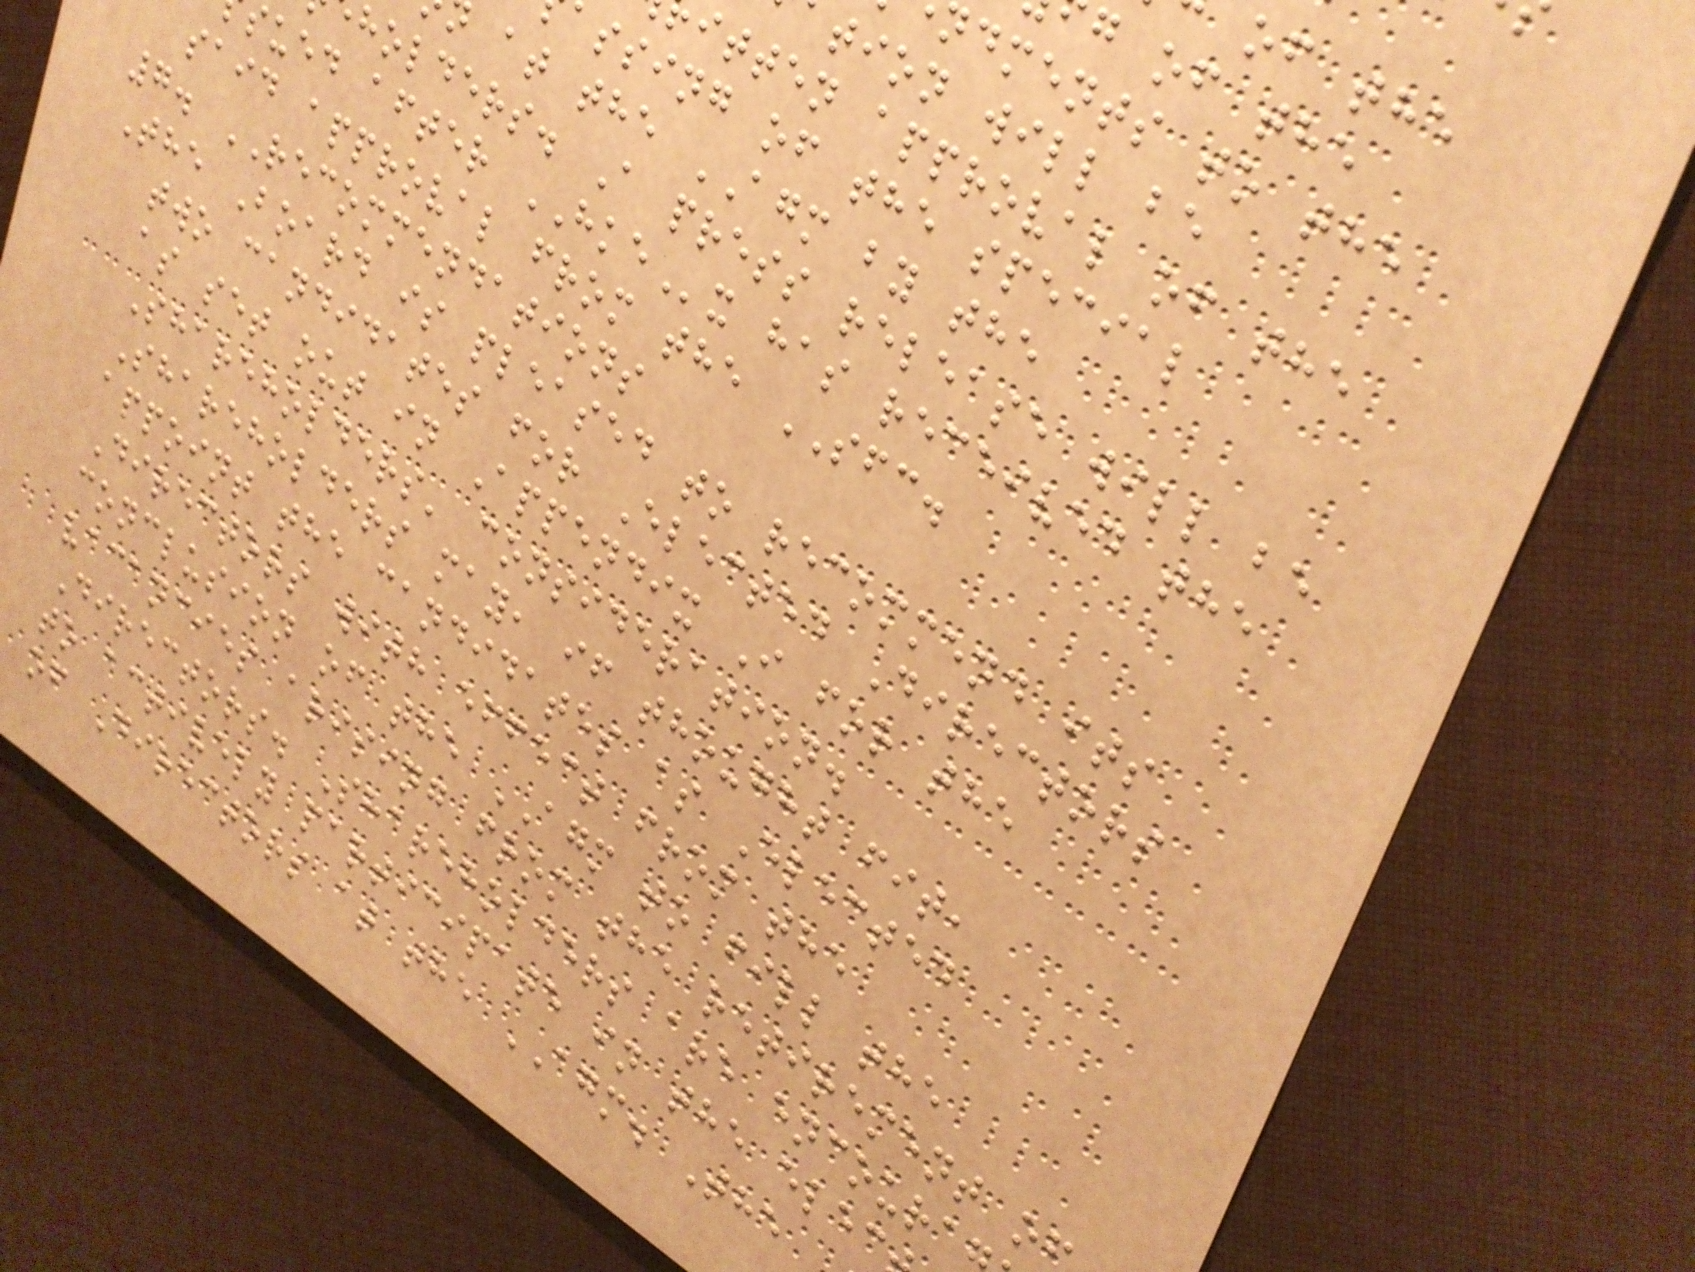ndments to the
tion will be
itten approval of the
assing of the special
at the AGM by the
holders. A press release will be
sued after HKEx has received the
said approval from the SFC.
7. RECOMMENDATIONS
The Board is pleased to recommend its
two candidates for Elected Directors
as set out in Appendix I for the
Shareholders' consideration.
Shareholders may, if thought fit,
appoint the candidates as Elected
Directors with effect from the
conclusion of the AGM to fill the
vacancies arising from the retirement o
Directors. Shareholders are encoura
to actively participate in the elec
of Directors at the AGM. The
